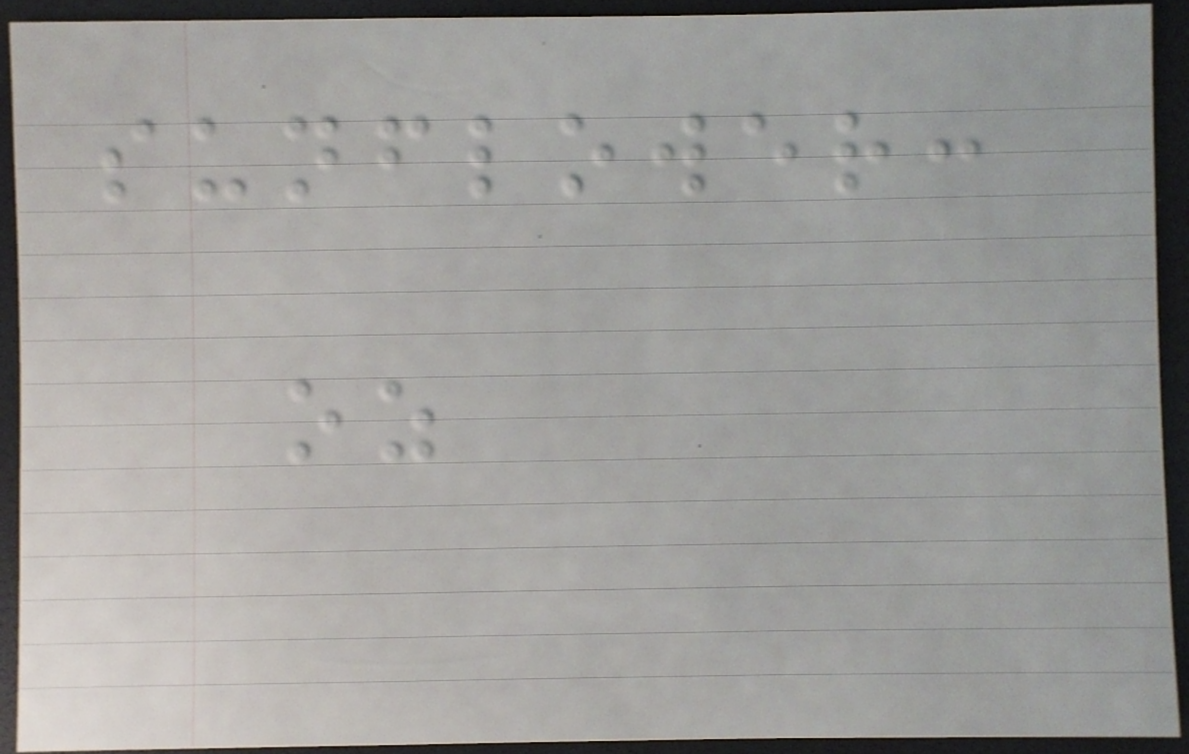sunflower:
oz
